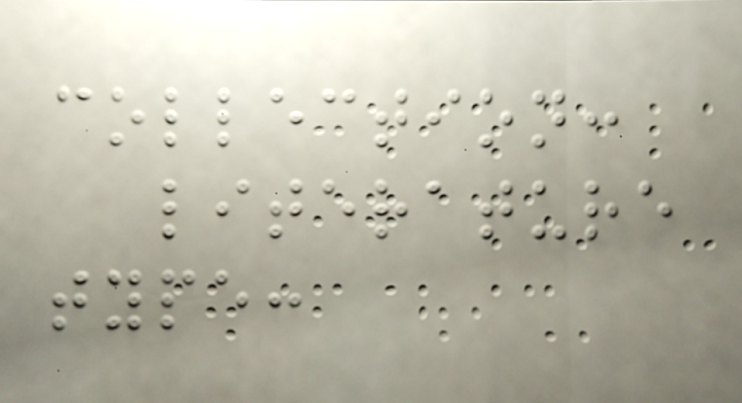collection:
literature
type:
